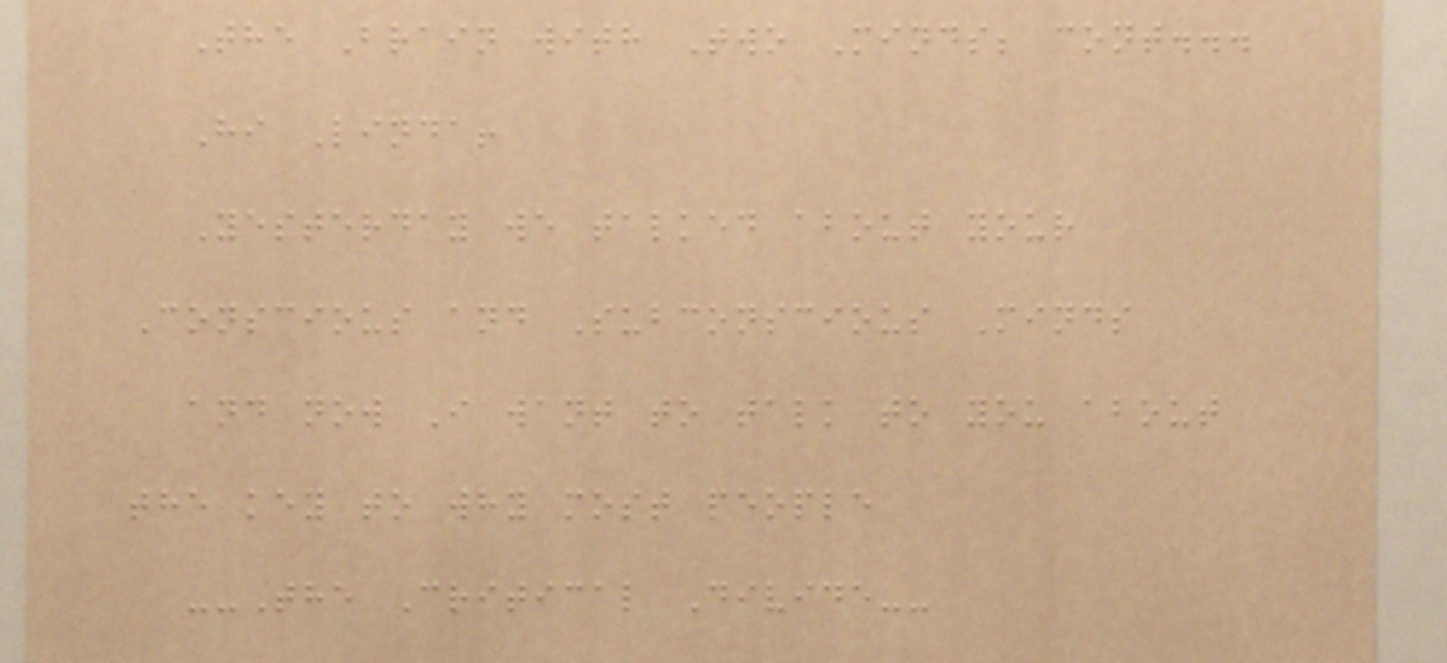The Brain with Two Minds; cont...
Hi Linda!
Yesterday we talked about your
Conscious and Subconscious Minds
and now I want to talk to you about
the key to why most people
--The Critical Divide--
